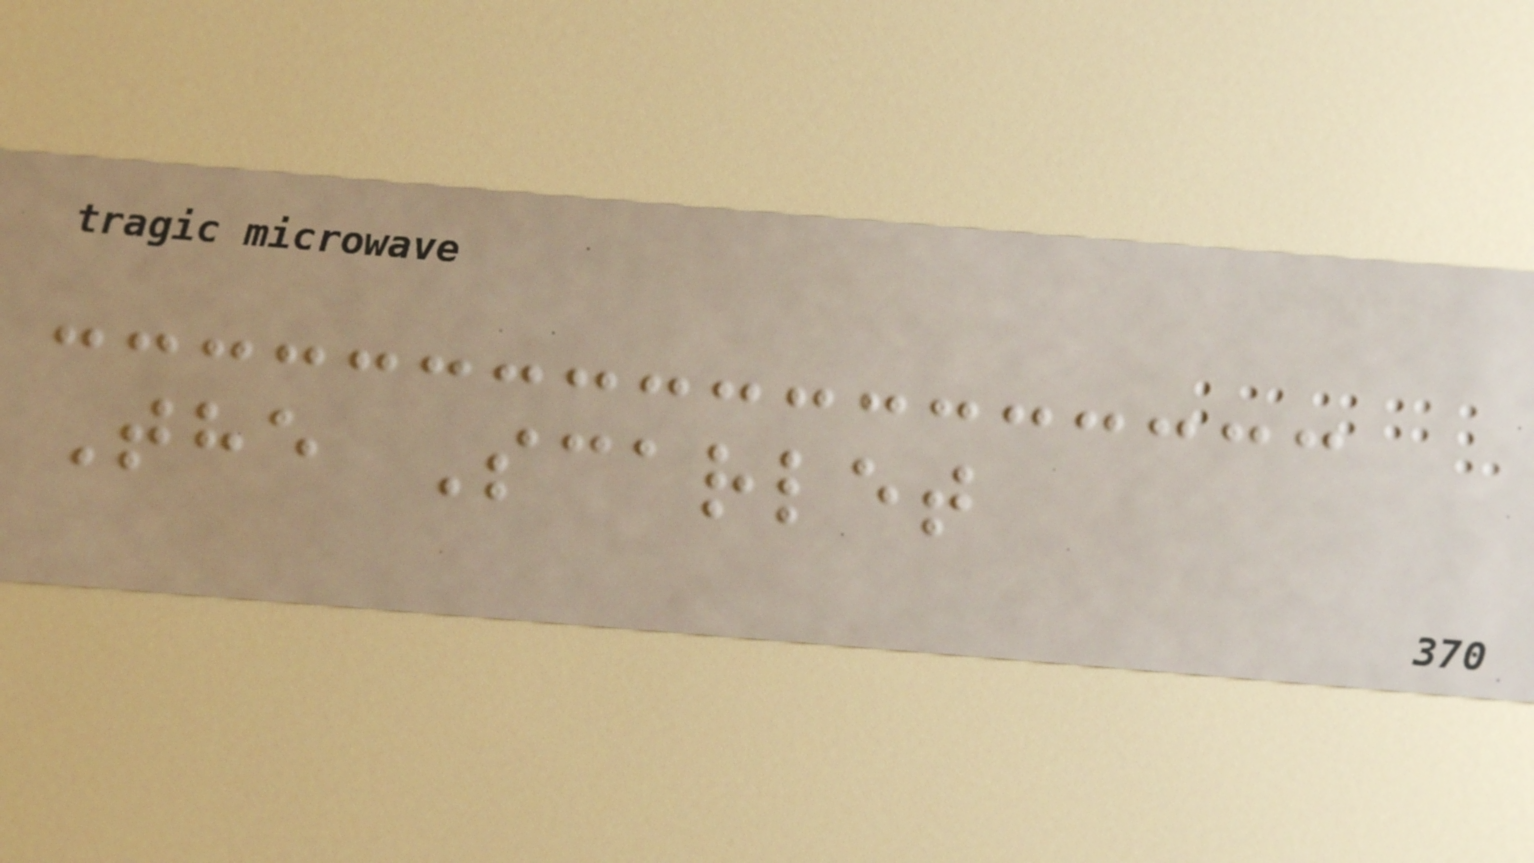The Scarlet
